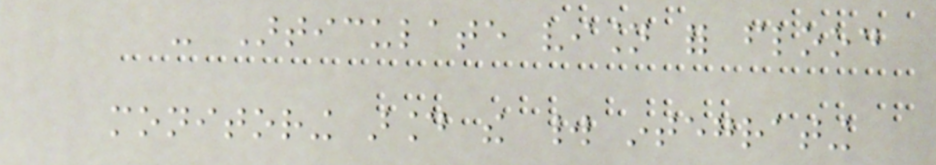- Articulate vision for flood
monitoring around the world integrating
